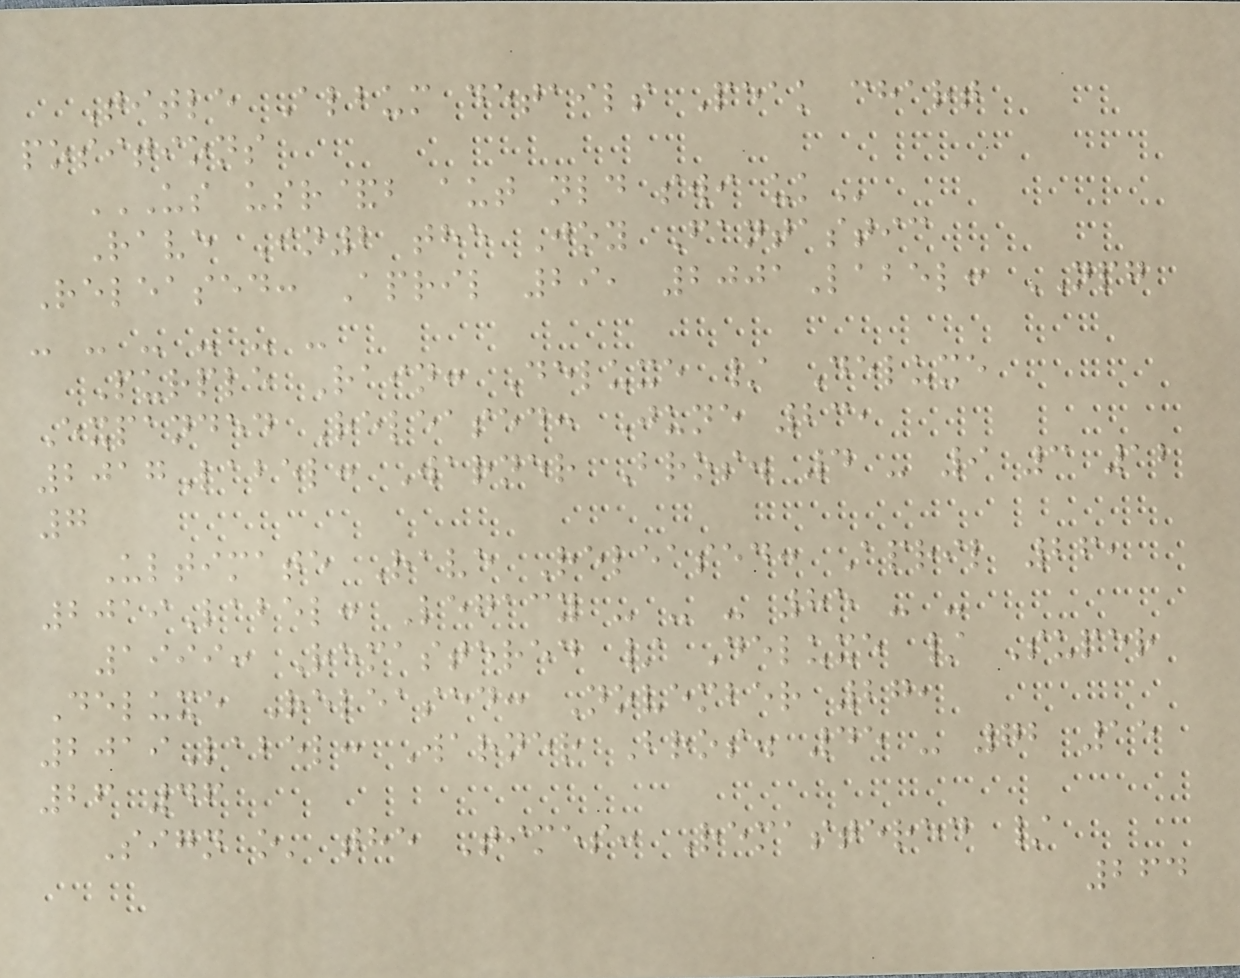Title Album details Peak chart
positions
US USR&B AUT NLD SWI UK
Rave In2 the Joy Fantastic
Released: April 29, 2001Label: NPG
- - - - - -
Purple Rain: Deluxe / Deluxe
Expanded Released: June 23,
2017Label: Warner Bros. 4 - 9 3 12
7
Ultimate Rave Released: April 26,
2019Label: Legacy - - - 85 - -
1999: Remastered / Deluxe / Super
Deluxe Released: November 27,
2019Label: Warner Bros. 45 - 72 15
26 46
Sign o' the Times: Remastered /
264
